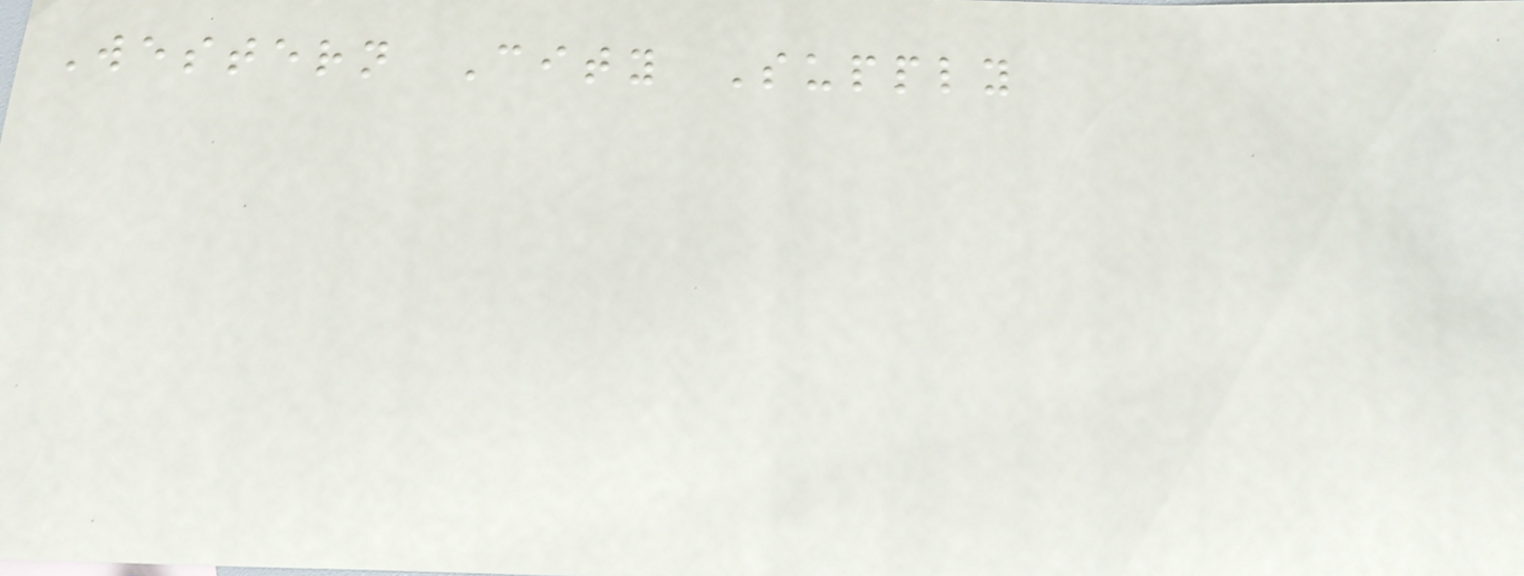Western City Supply
